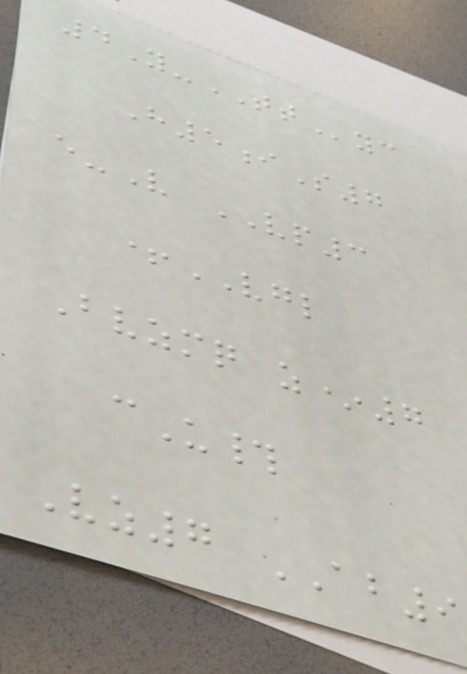4Y-TTyc
H5iS7
e-V VP3
+VGL
Bvzmq z*7
cU#
Vz7 AB9
